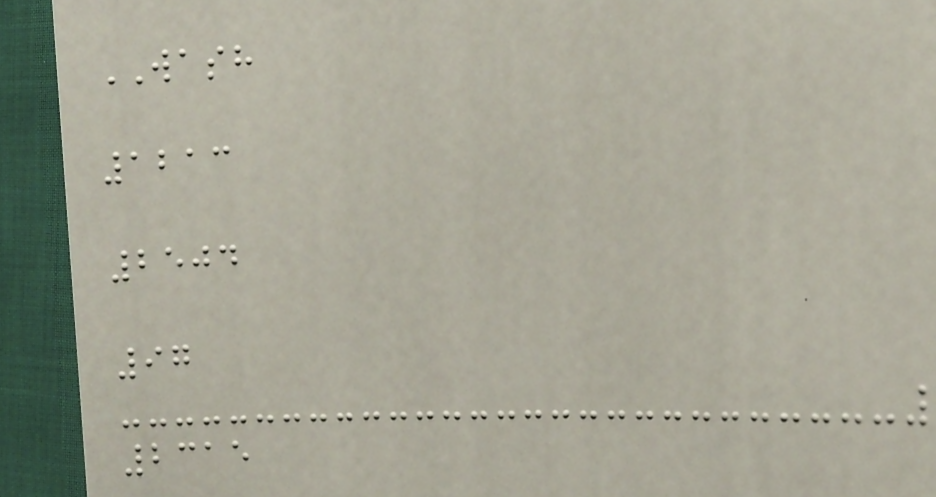WASH
1213
2504
97
2315
